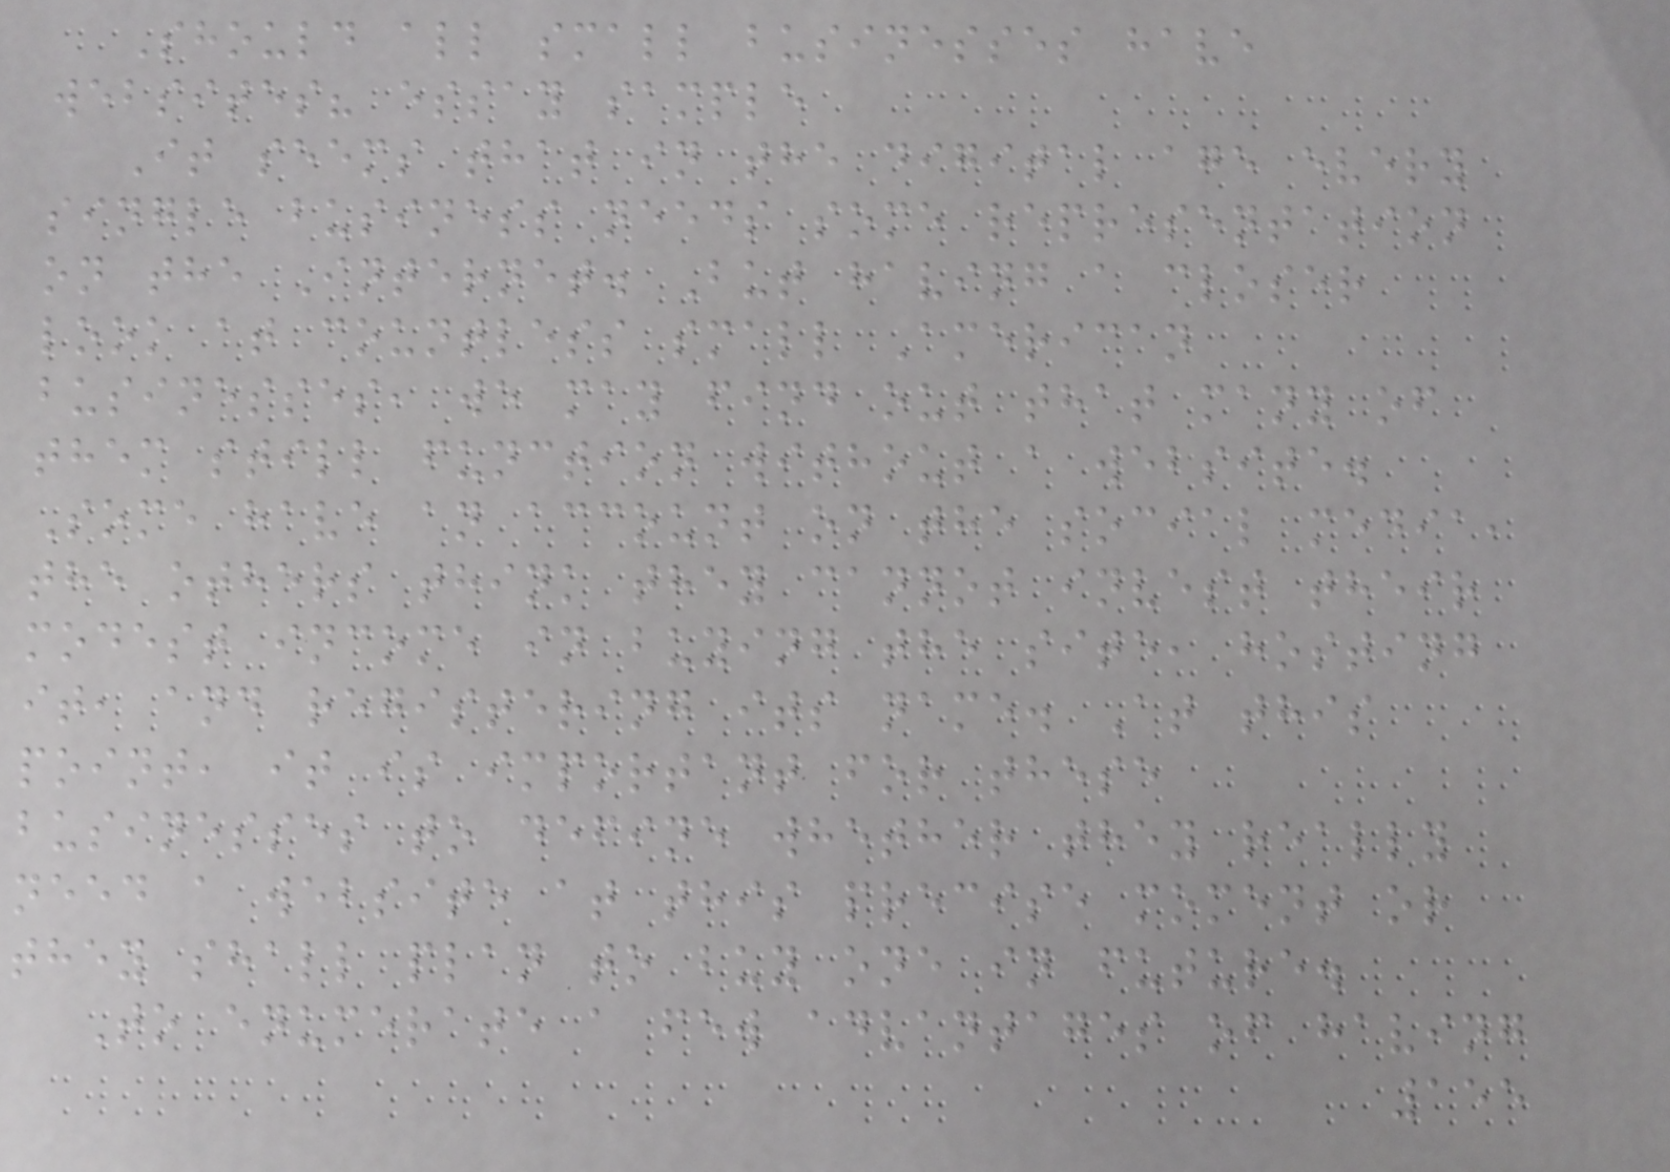Should all small businesses have
websites? essay sample
It seems that in the digital age every
single business needs some representation
on the Internet. But having a closer
look at countless small American
businesses, we may find out that many of
them still function without a website.
Some have an account on the social media,
the others think they cannot invest their
modest income in buying the site, hosting
it, and registering its name. At this
point, it is important for these
businesses to define whether they really
need a website at this precise moment or
they shall plan to buy one in future.
To enumerate a few advantages of having
155
